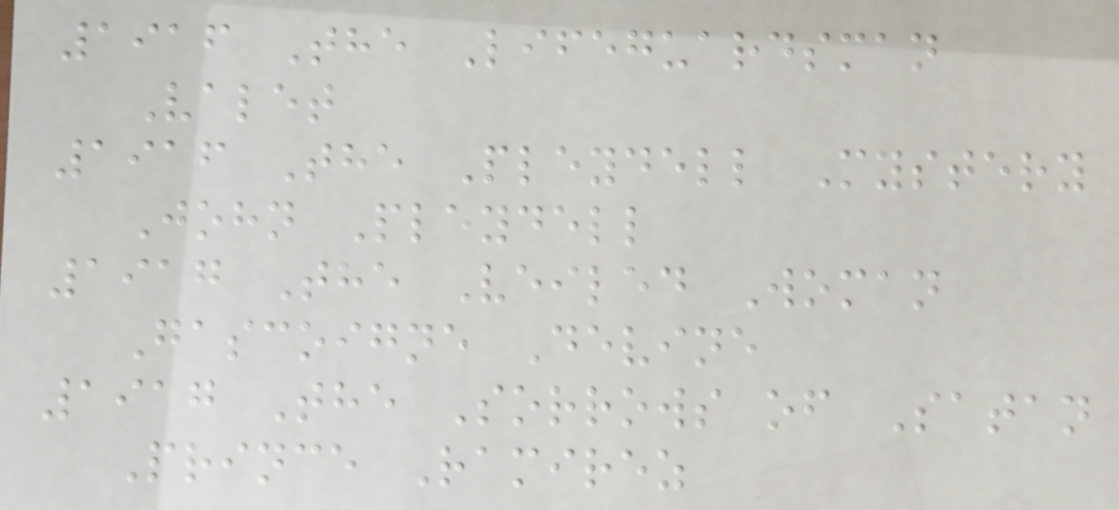1916 The Lifeguardsman
Valet
1916 The Pleydell Mystery
John Pleydell
1917 The Veiled Woman
Gascoigne Devine
1917 The Sorrows of Satan
Prince Ramirez
